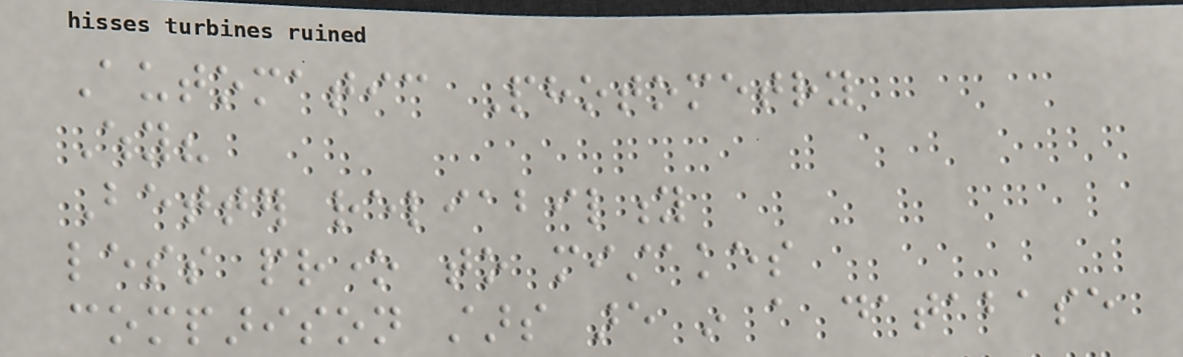Automatic Photometry
Why?
Better reliability
less prone to mistakes
comparison stars are in a database
